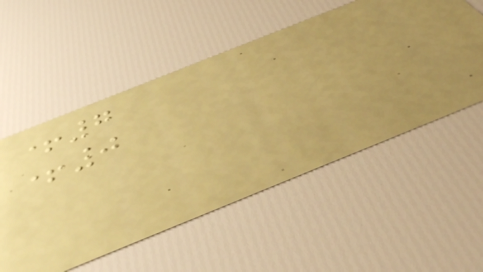+7
+0
